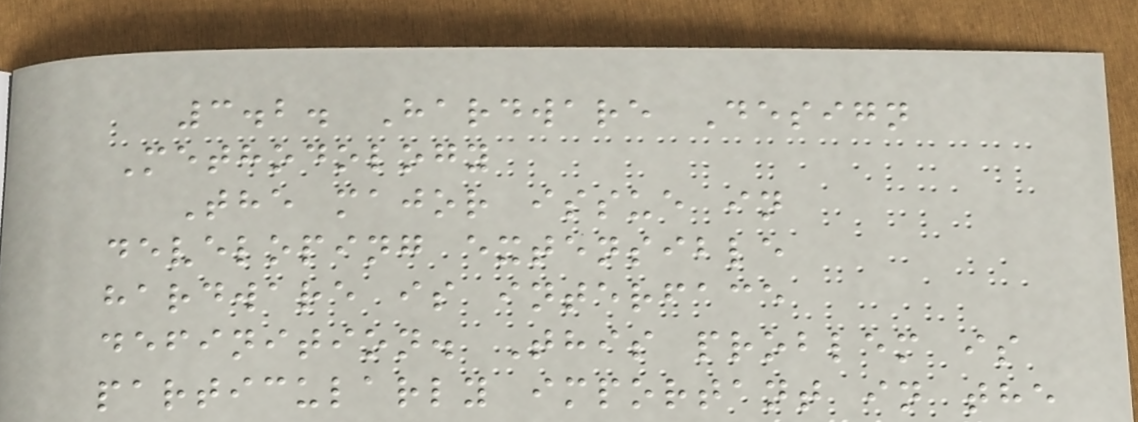3.2. Hardware Design
Methodology
The major issue in
developing extensible
hardware is interface
definition. This problem is
particularly important in the
